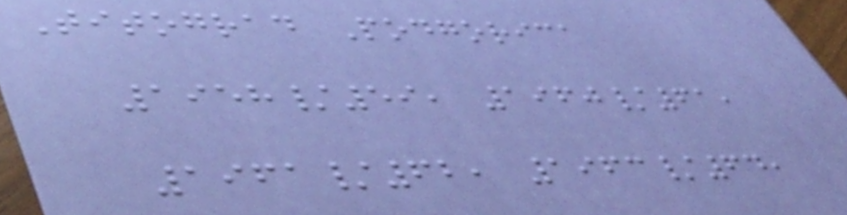Titograd Podgorica
1958/59, 1960/61,
1961/62, 1963/64,
